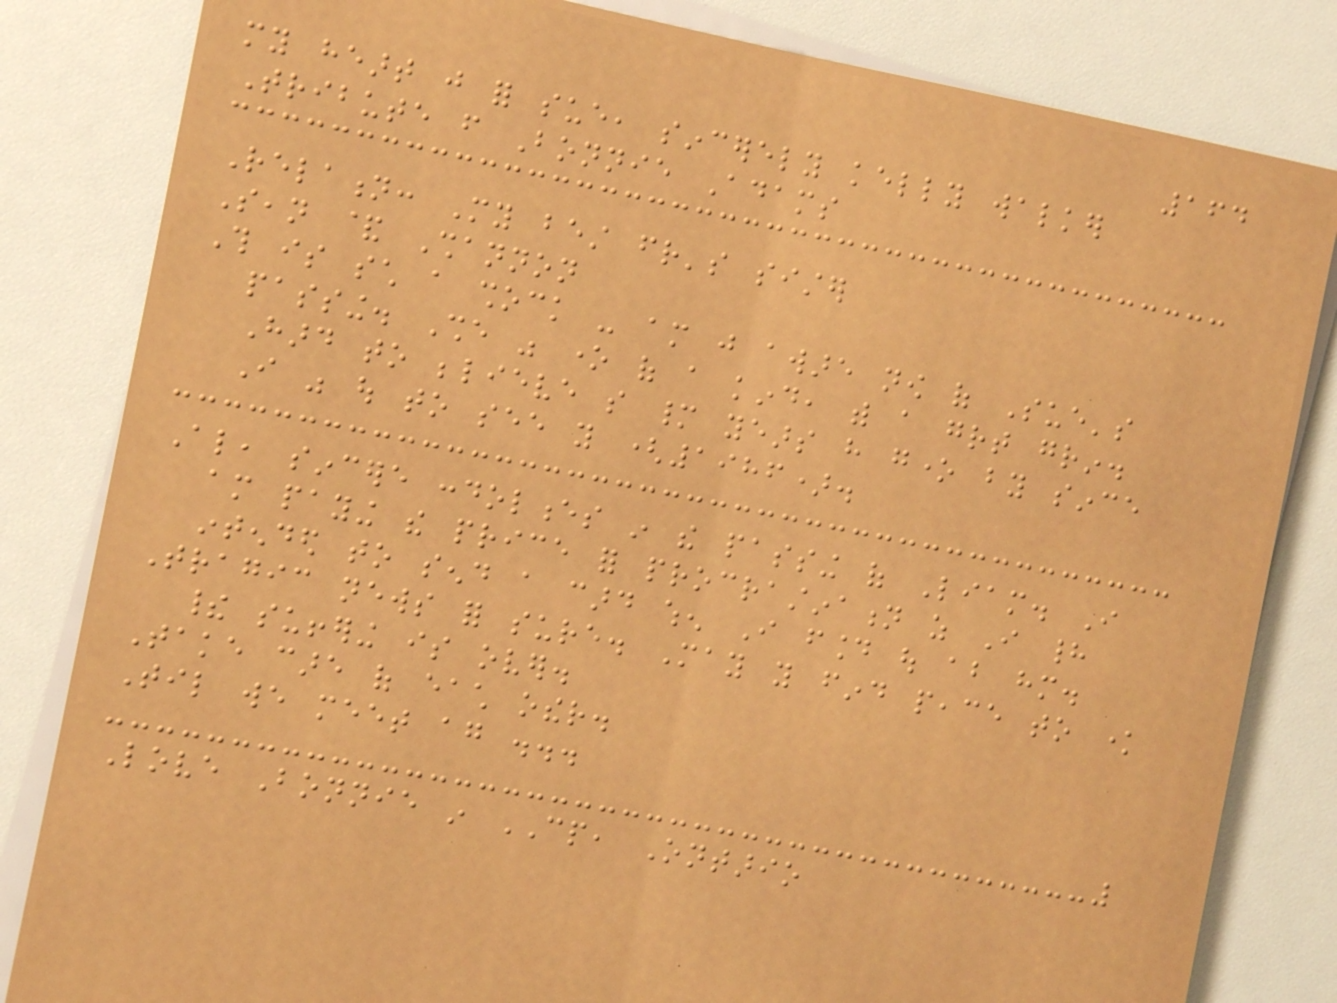164
my heart just for sue, sincerely kelly walker
Tribute from Bonnie Adams
Relation: My best friend's sister
Sean & Shannon
This is such a shock - am just aware now of Sue's
passing. She was one of a kind, with a great grin.
Hard to believe so many years have gone by since
I was out to see you (1986).
Also, sincere condolences in the passing of Liam. I
am paying the price for procrastination as I had
intended to send a card when I found out about him.
Tragic news for sure. May you find peace to know
their suffering is over.
Take care of each other.
Til we meet again ...
Love Bonnie in CP, Ontario
